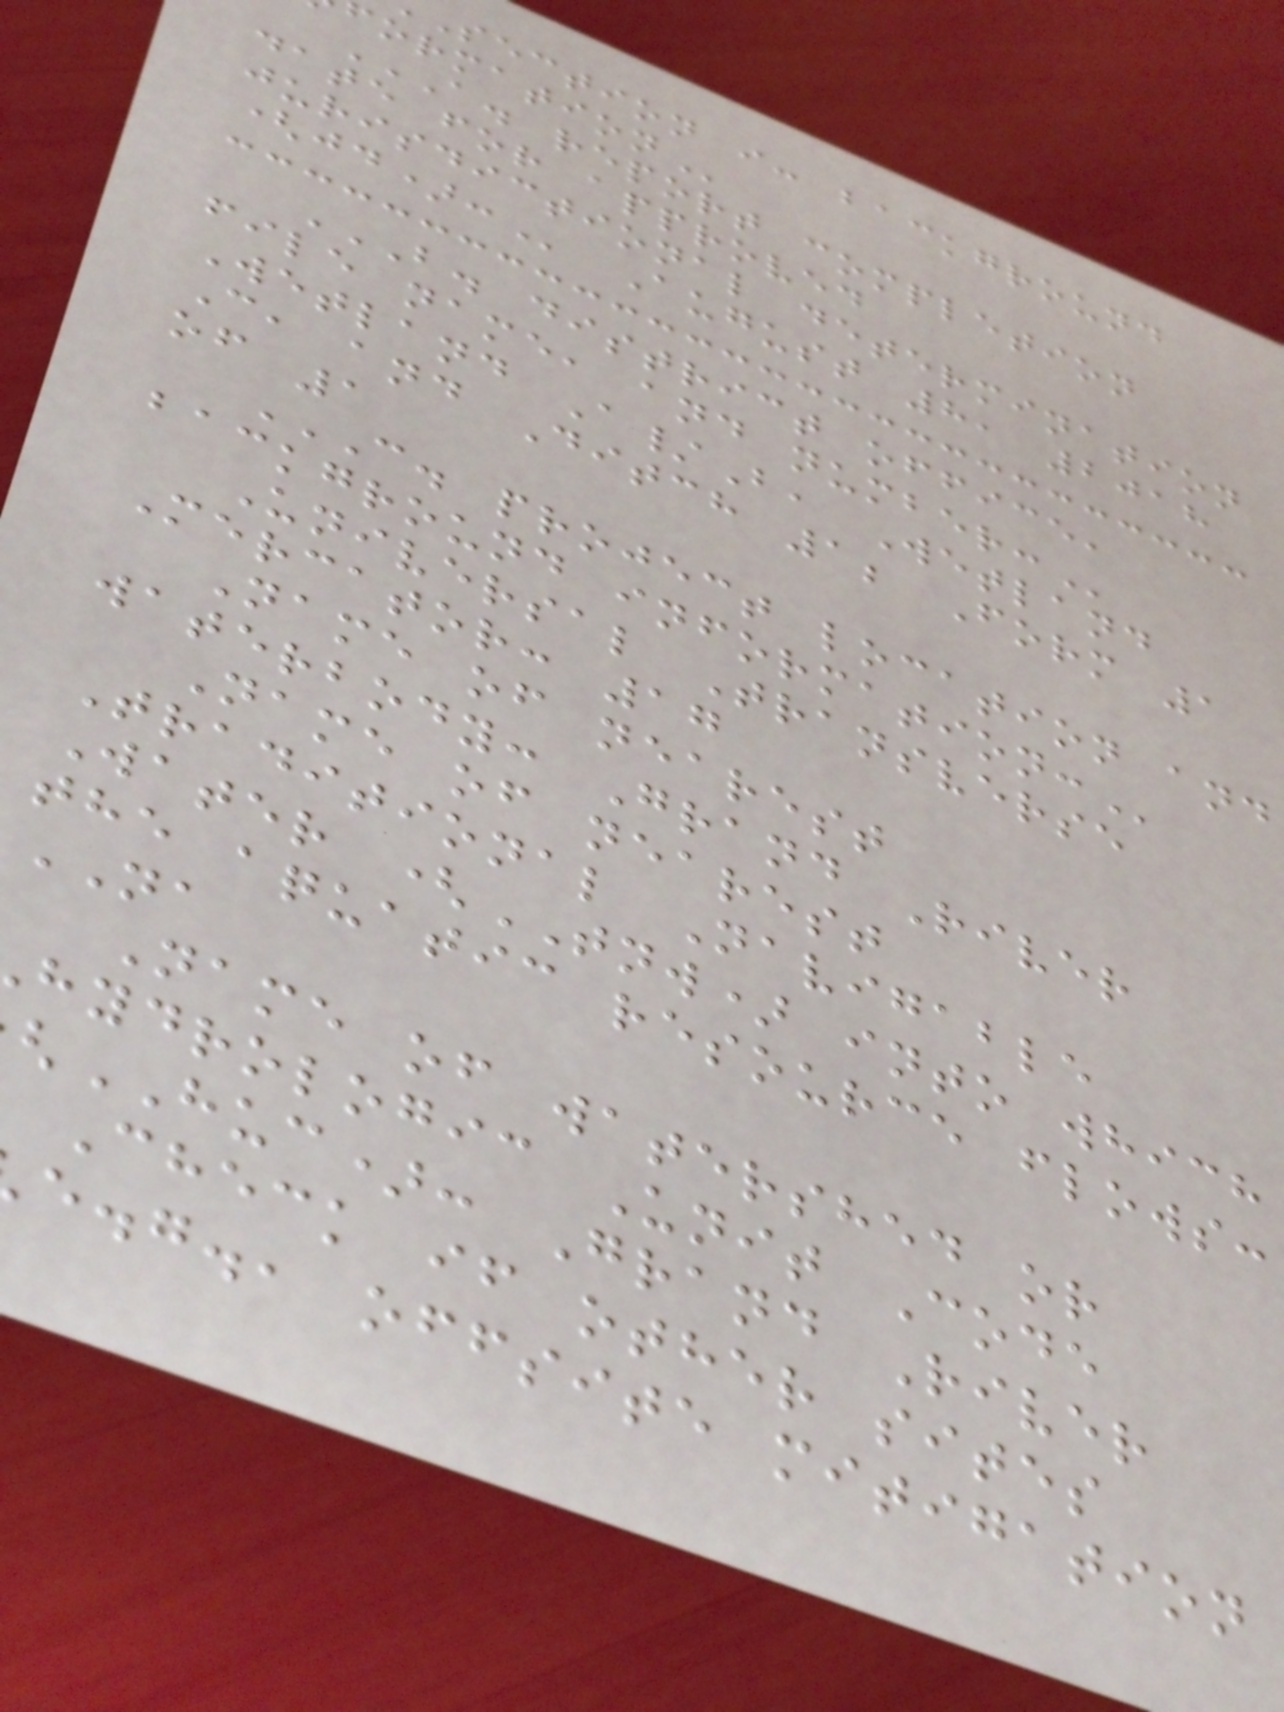section i: background
A. REPORT COMPLETION
date for approved
jurisdictional determination
August 8, 2018
B. DISTRICT OFFICE,
file name, and
Wetland A/B, Wetland
C, and Ditch 1; Form 1
of 1
C. PROJECT LOCATION AND
background
Universal Transverse
Mercator: 17
Name of nearest
waterbody: Grand River
Name of nearest
Traditional Navigable
Water (TNW) into which
the aquatic resource flows:
NA
Name of watershed or
hydrologic Unit Code
HUC): Grand River
Check if other sites
e.g., offsite mitigation
